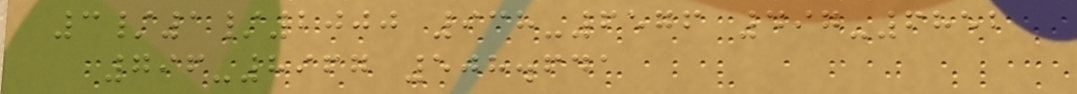3/1/2000 938-6576 497-6852
796-8967 508.641
